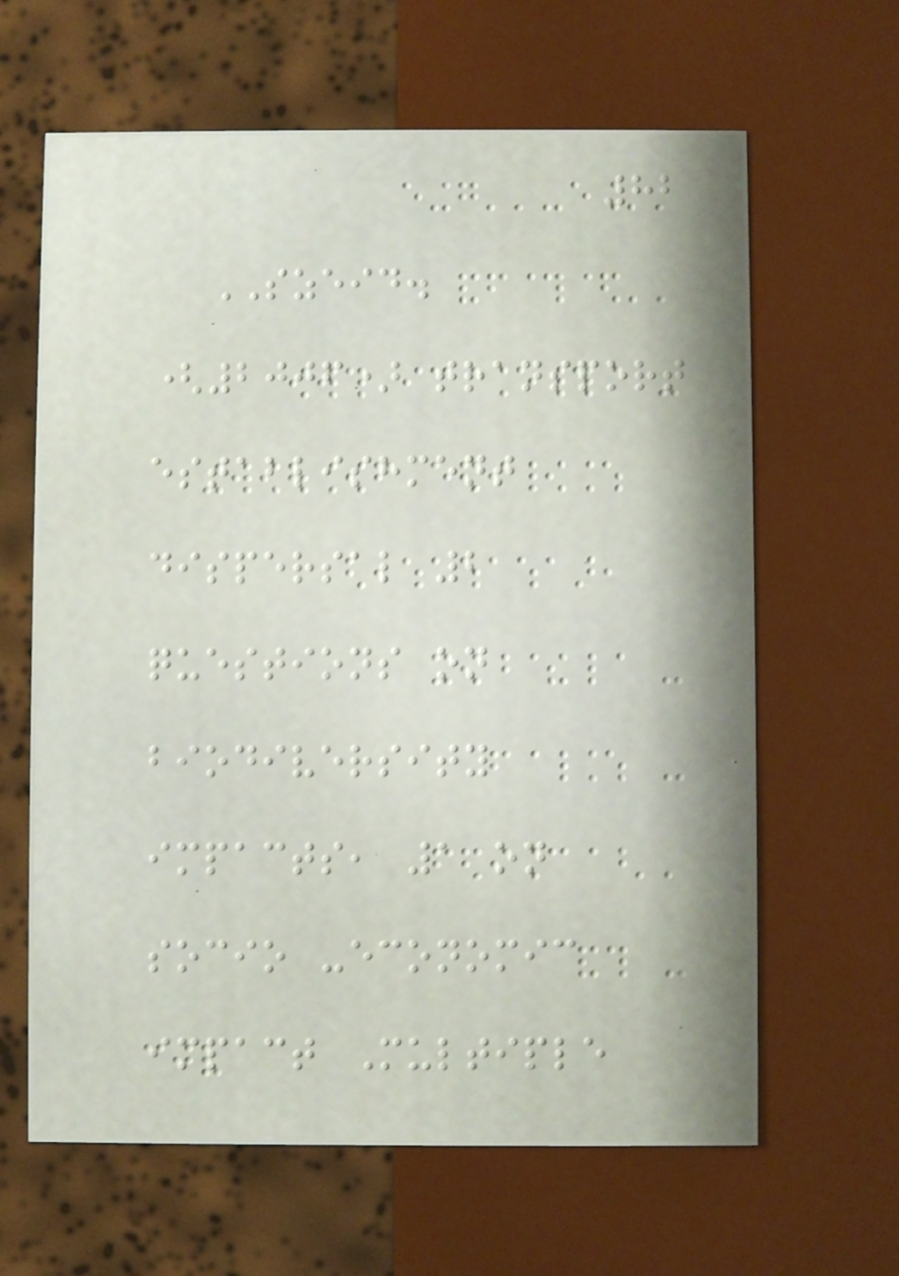82
SZEID.
(2006) transport
establishment
dispersal 2
questions on
biodiversity
impacts, 1 on
socio -economic
impact Multiple
